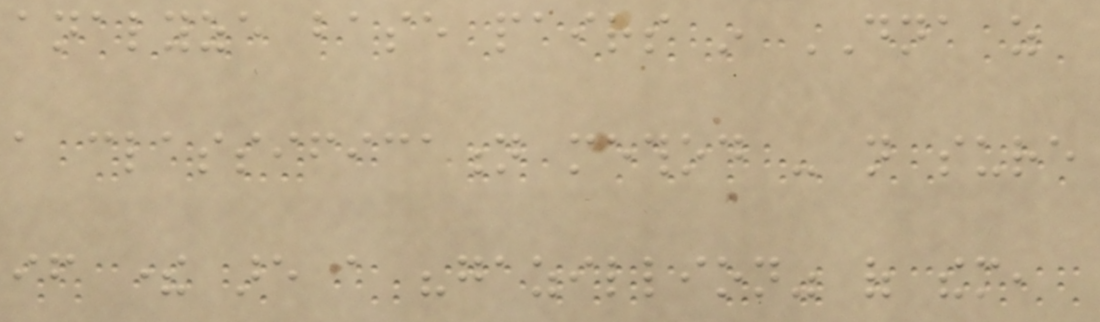analyze base pairs in DNA as
a classification method - not sure
if there are a "gazillion" of them,
